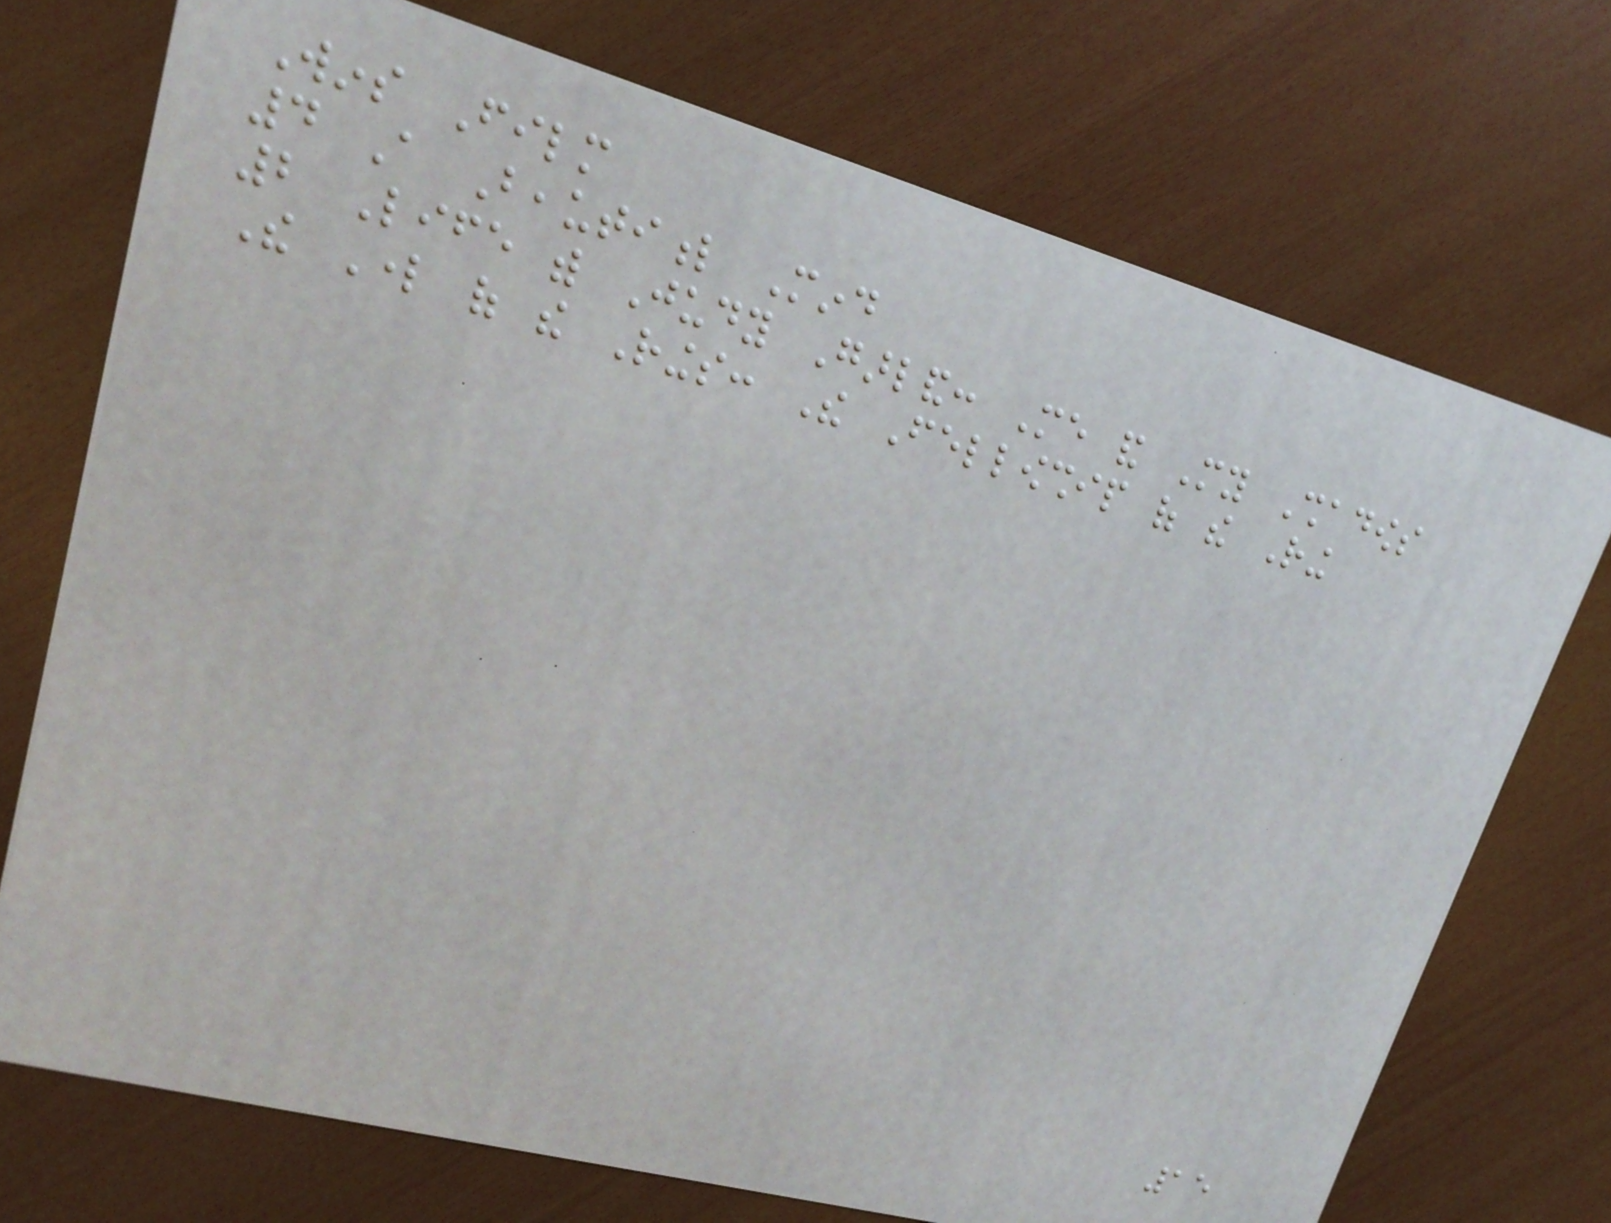Wins Film
4 A Beautiful Mind
2 Life with Judy Garland: Me and My Shadows
The Lord of the Rings: The Fellowship of the Ring
15
